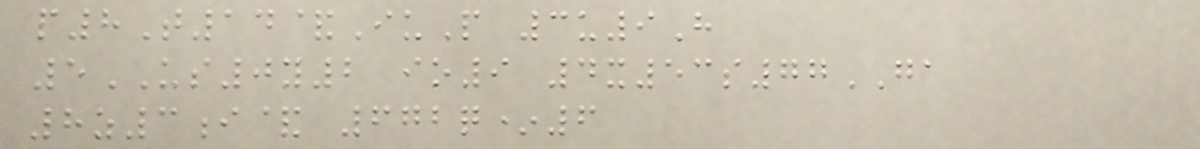p8T14&IuP 3u9H
5US0y2 io9 4x53s77GA
8z3i& 672q*6
